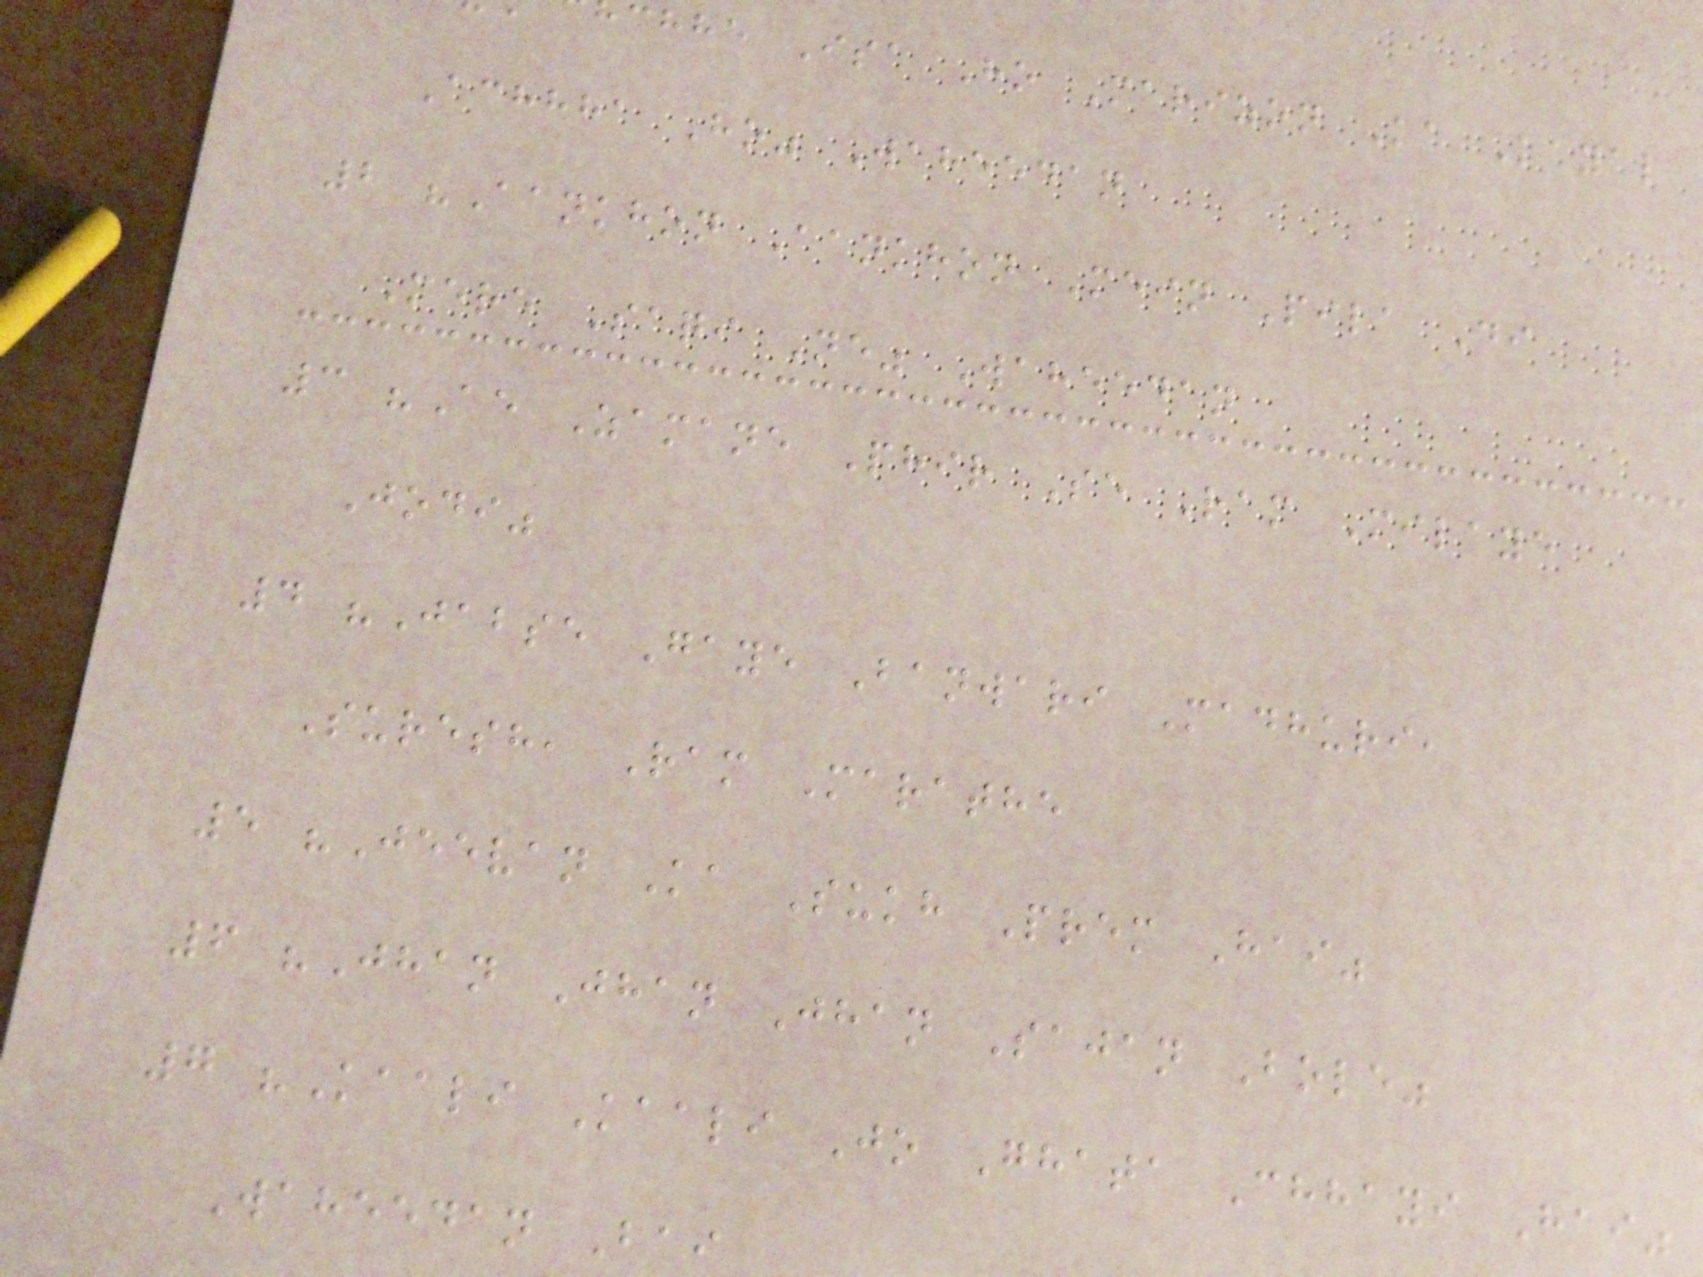chhe Isa Ho Marizon Ka Kayal
Achhha Ho" Waheedan
2 "Aankhon Aankhon Mein Pila Di
Mere Saqi Ne" Waheedan
3 "Ae Zamane Phir Se Ram Milaye
Jodi"
4 "Jabse Gaye Banwari Madhuri,
Suresh, Ram Marathe
5 "Jeevan Ka Sukh Prem Hai"
6 "Jhan Jhan Jhan Sajan Bole"
7 "Kaali Kaali Jo Ghata Chhayi Hai"
Waheedan Bai
